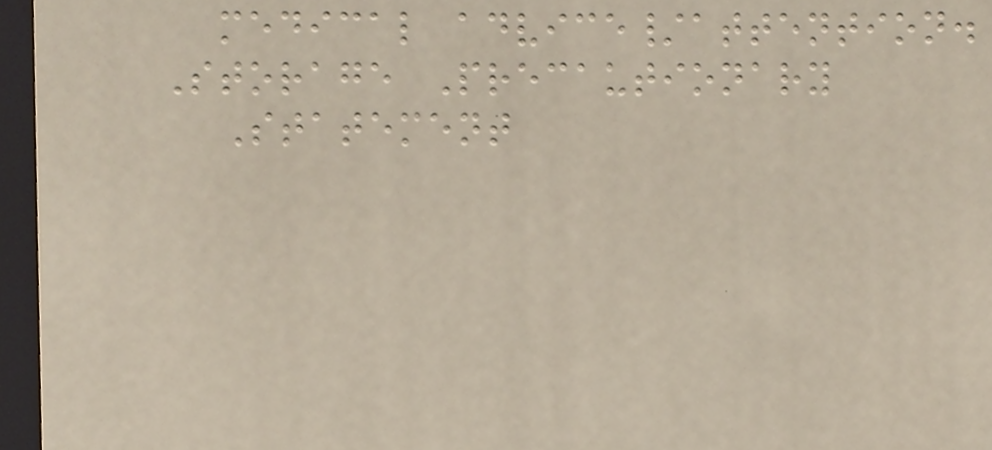medical advice/attention.
Storage Precautionary
Statement
